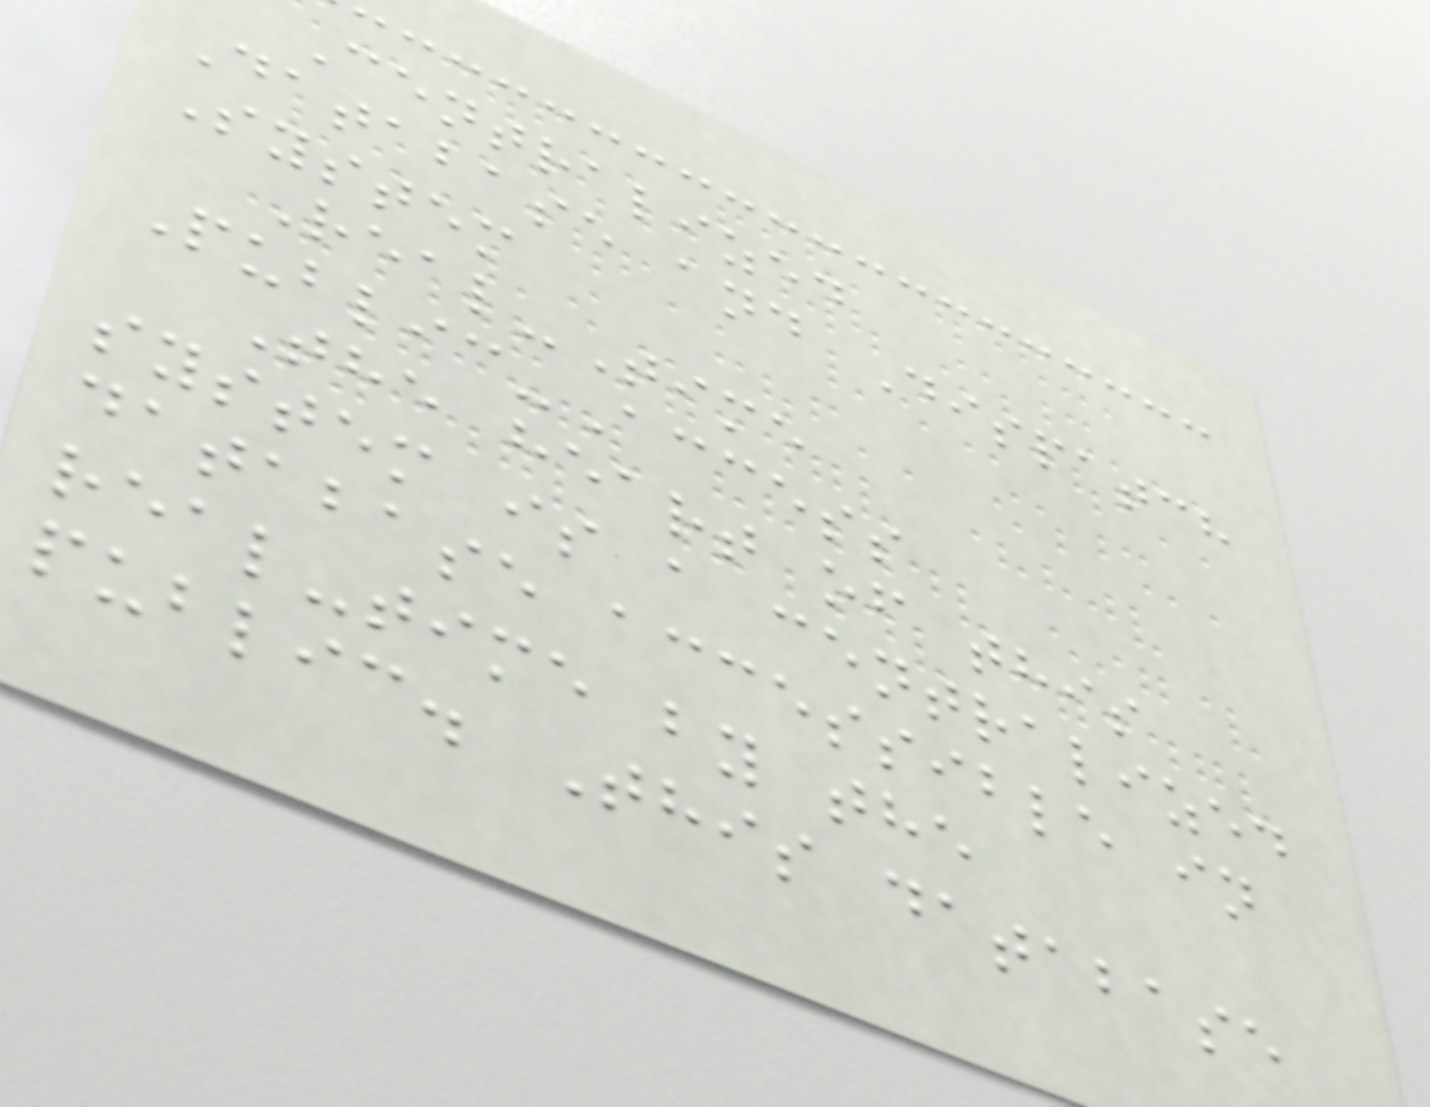Centralized
Database and Dispatch
System
Real-Time
Public-Access
The heart of this
system is a centralized
database accessible in
real-time by the
public. This database
